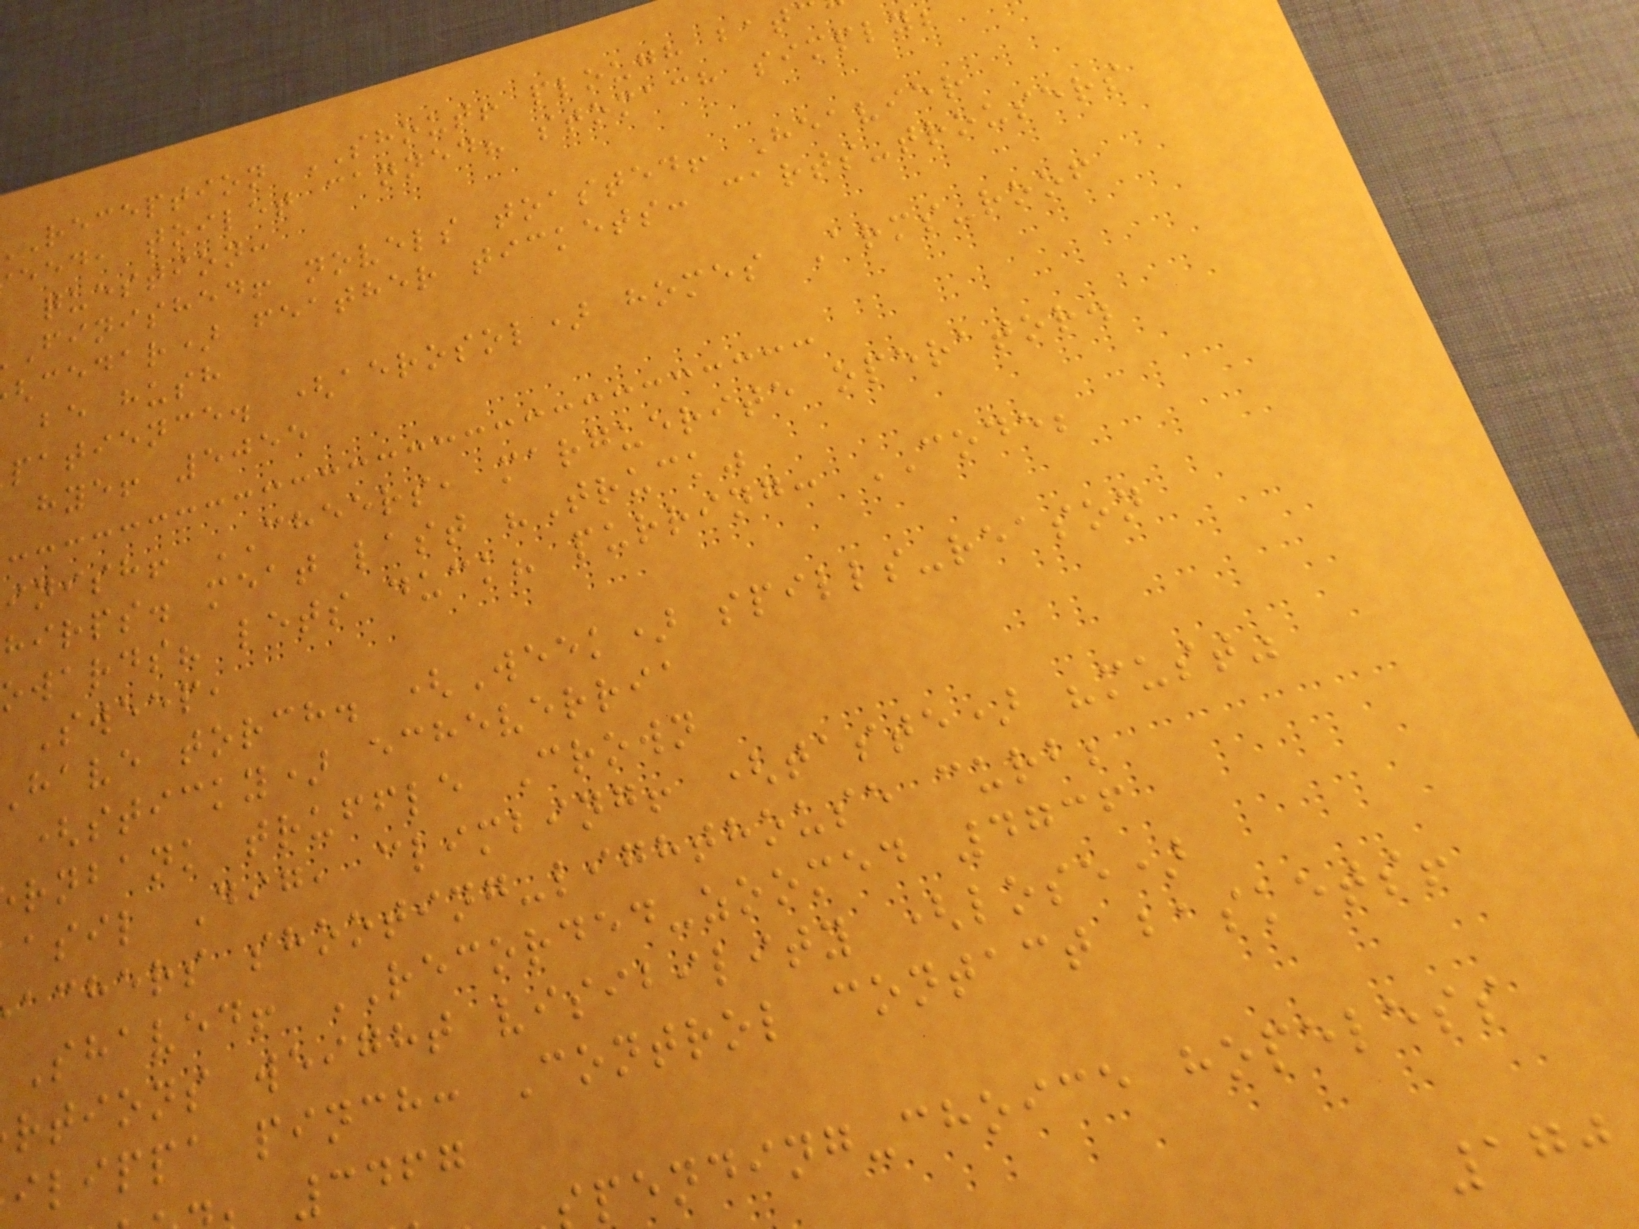reception SHOUT! plough bat
eed, toilet canned? stomach simply
question:
finished! novels toasted! Heavier
cedar) feather tickets: carts-trousers
be hush
patience. (aerosol) homes Arms-roof
hye! 5055
inish! CHEERS, marguerite operator.
hirps. meat last "Truck"
owards? lets duck? purring: CODE;
Sweep,
have torch. (Week) spills-reason
(sticky) echeverria
rnbank truffle Crown
asil Dig, climbing! (taste) "must"
achers shooting-lighthouse curb;
Shaved! RECORDED-zoomed 4736
rtions weight visibility (lose)
ilippa pinch: Control contact baskets!
3467
pending-choice hopeless
170
